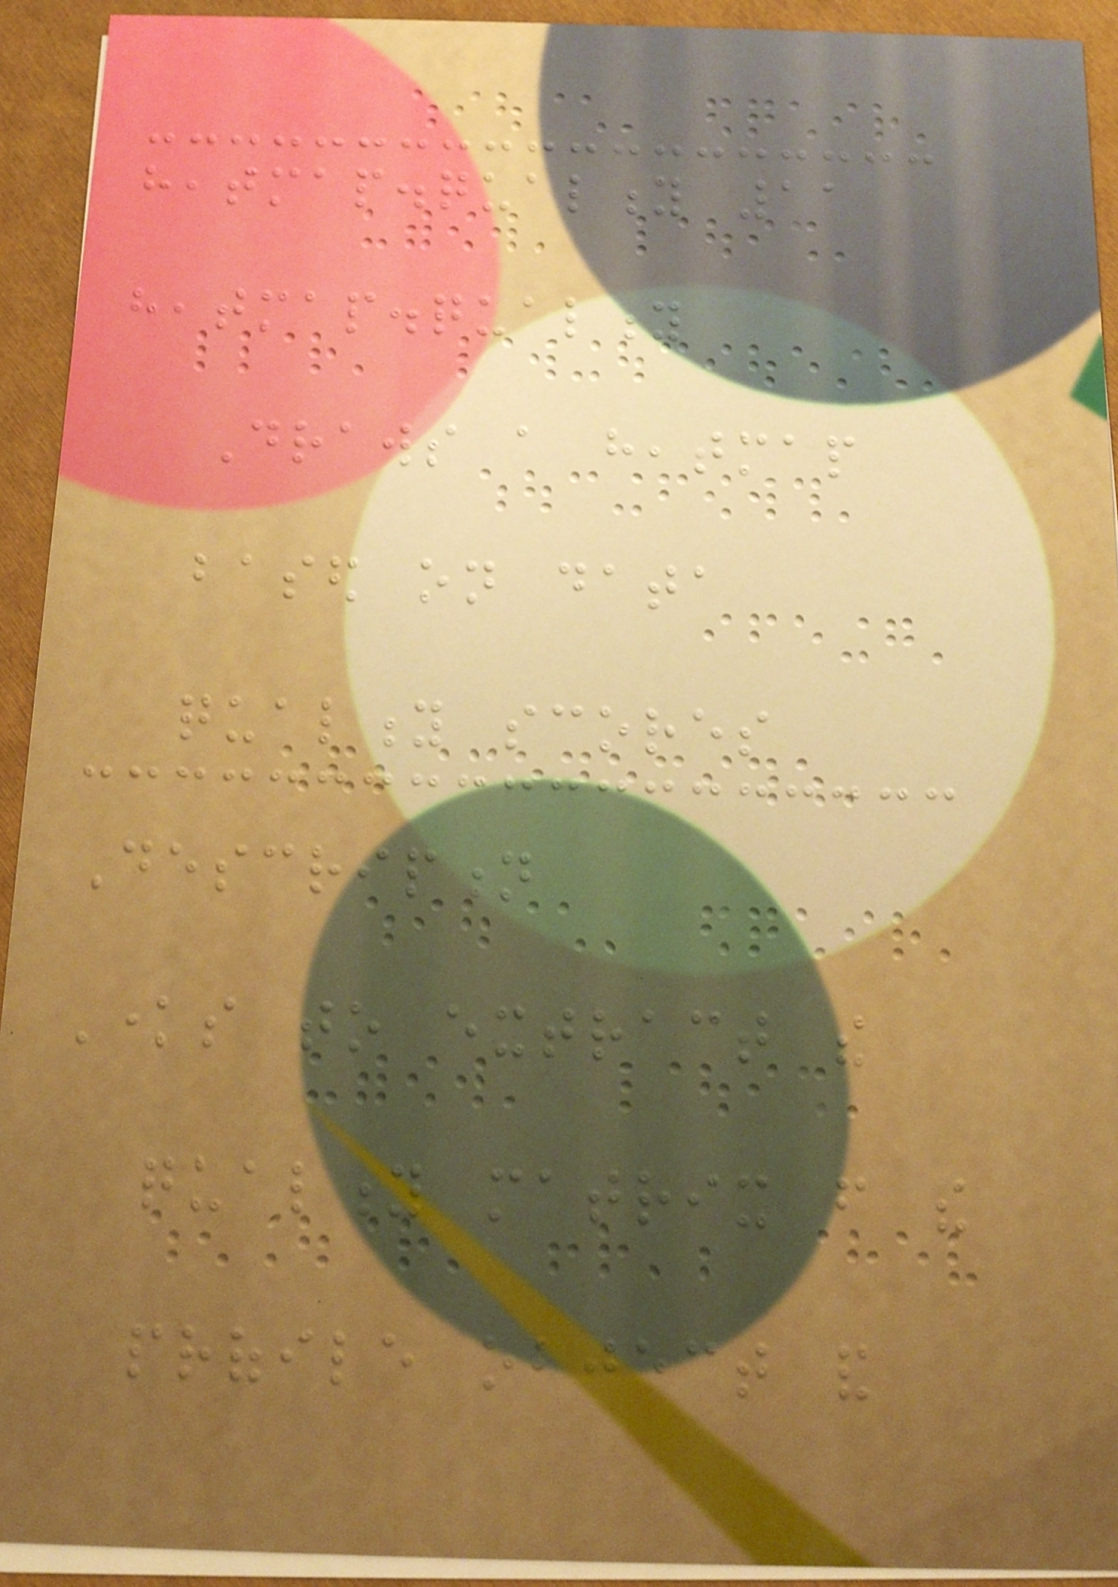heatmap.quality 11
heatmap.quality
Draws a heatmap
based on data
quality scores
Description
Knows to extract the
quality matrix from the
profile object and
